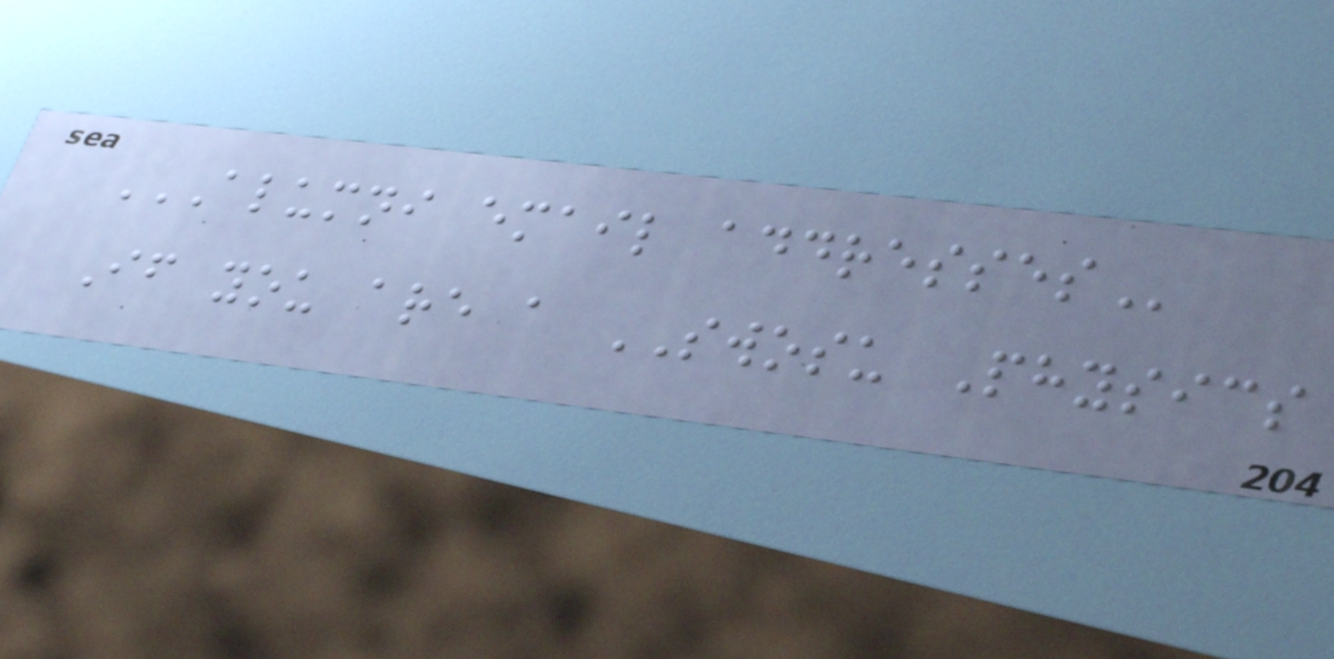ALUMNI EMAIL ADDRESSES
If you are a SWOSU Physics
